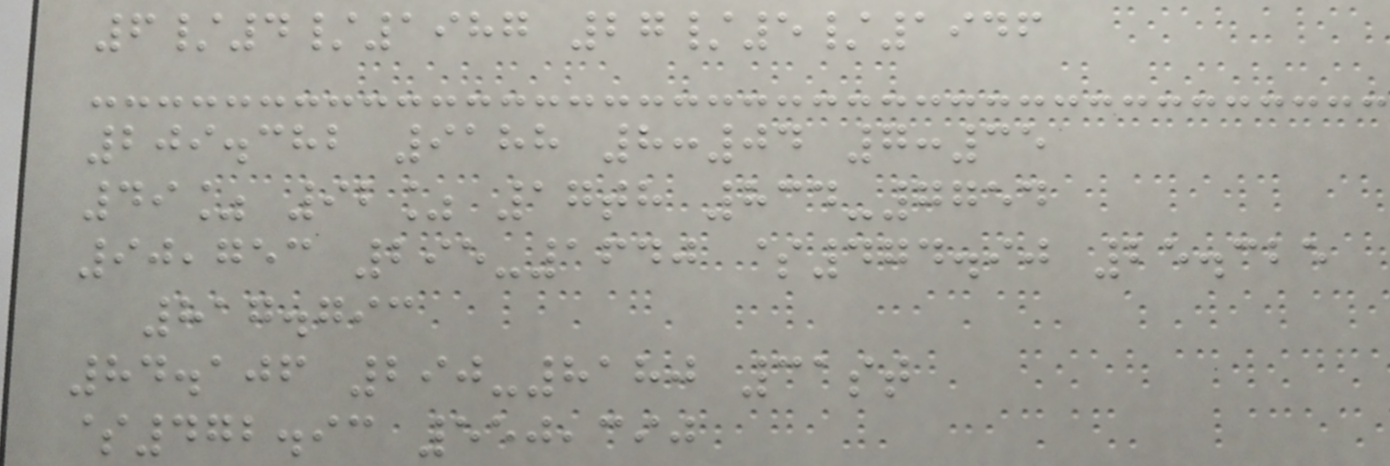6/4/1987 27/5/1946
209.382 9188 8:04 7:35
49% 92% 17th 834-7754
90,753 295-1640 $474.90 25.325
817.793
84.106 290-8180 31st
$472.93 550,390
